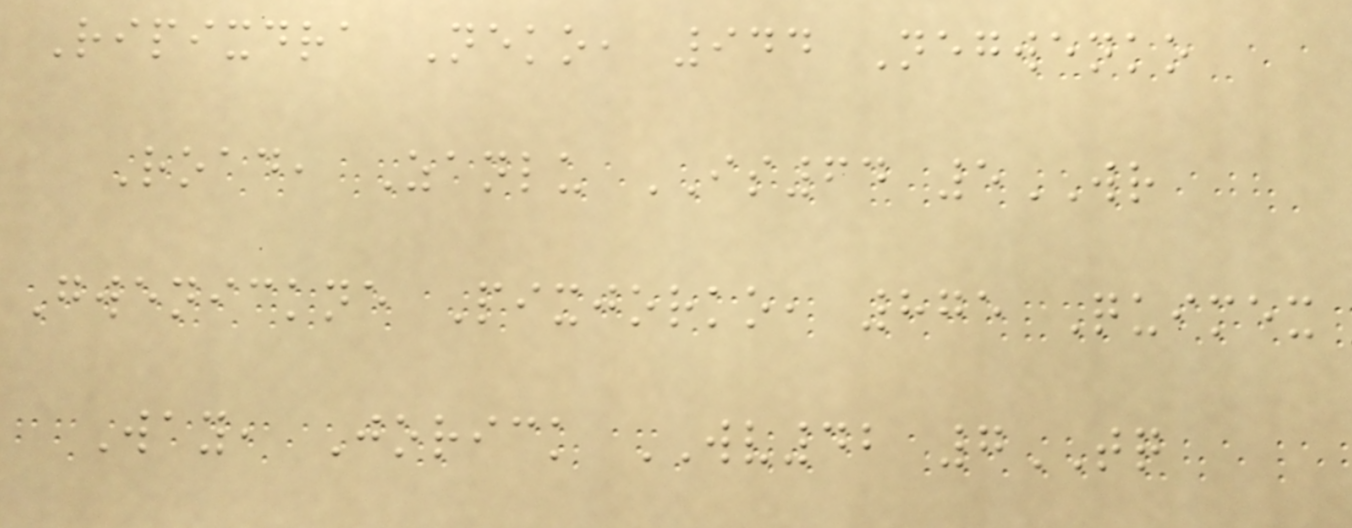Ripixdra Neko, 944 Negwenko
Road, Zanlu IS64 5WR
Gwenickne Pixjorko, 875 Quimex
Way, Jorick WV42 7TQ
